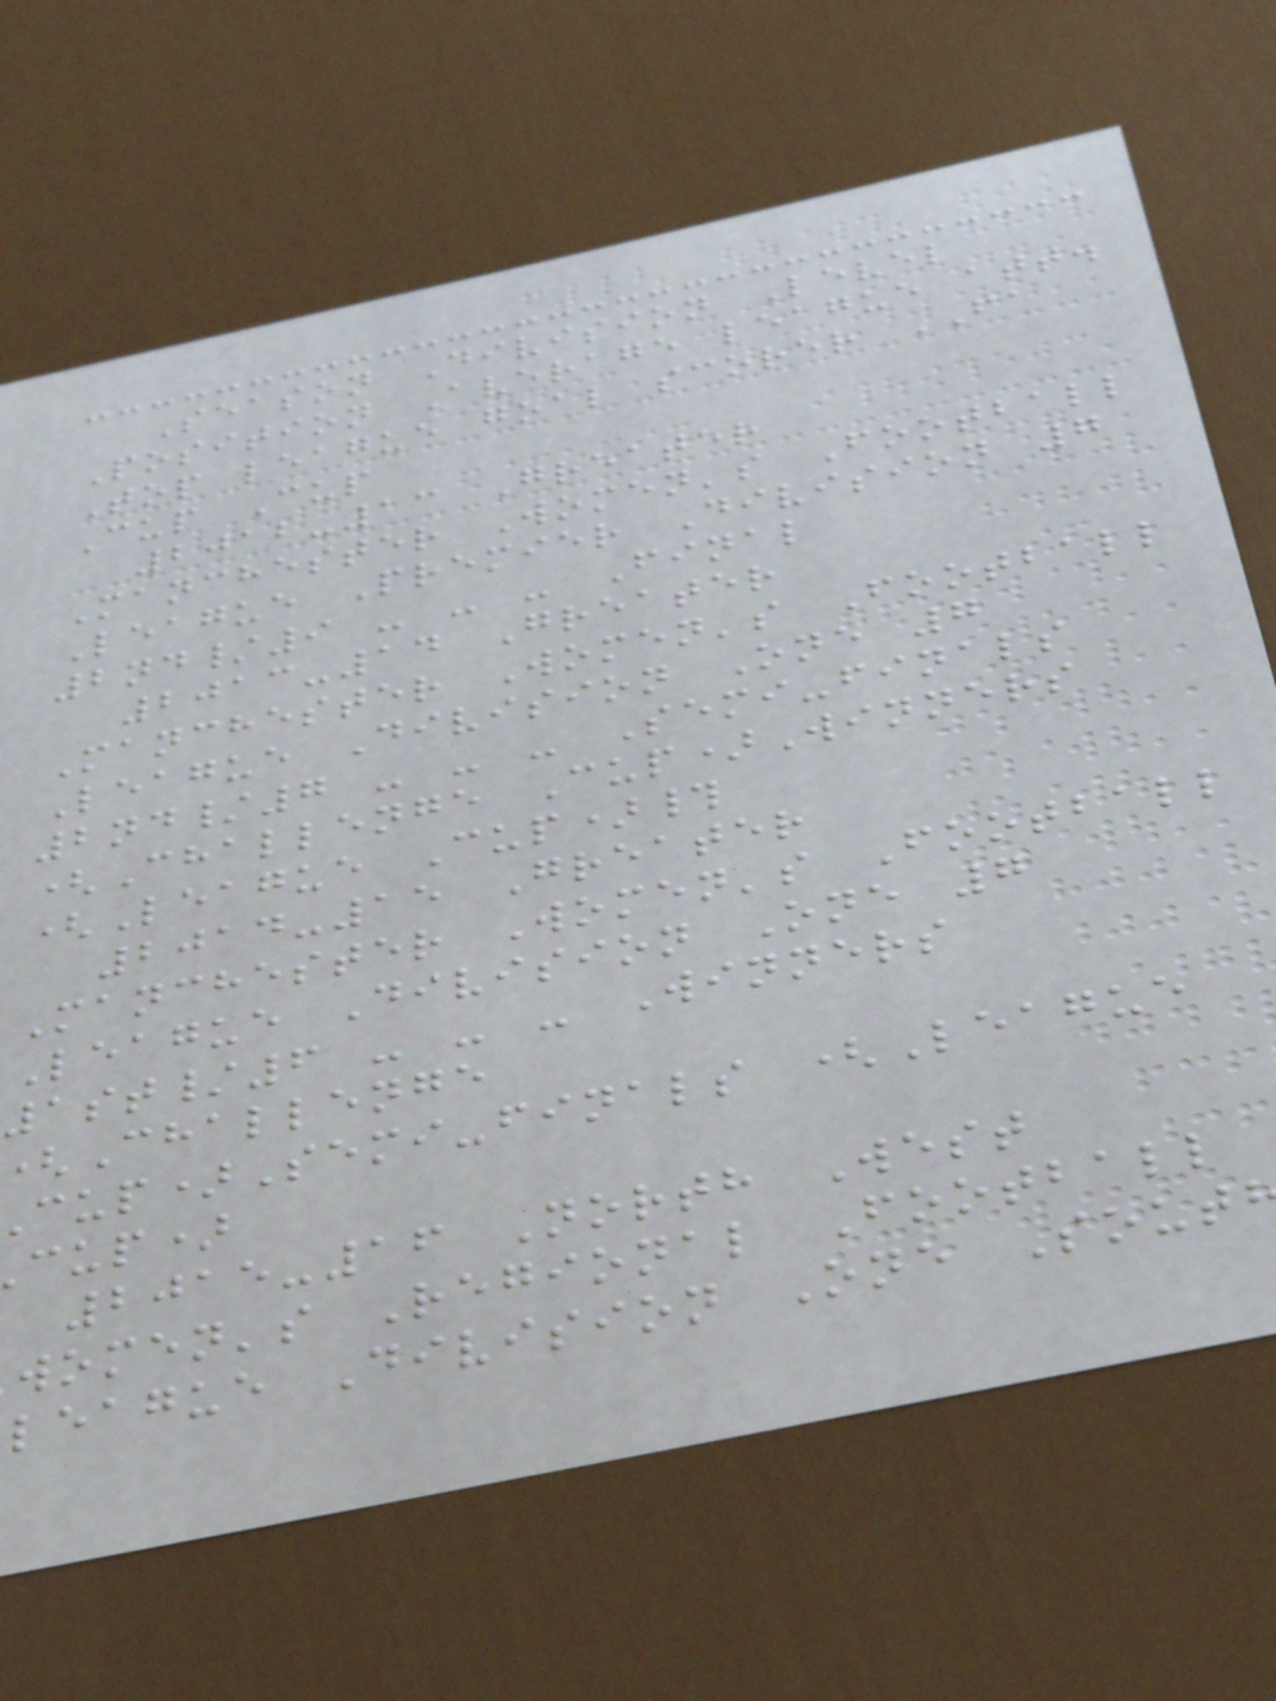Season Division Level
Position Average league att.
Top league goal scorer FA
Cup Cup
2012-13 Greater
Manchester Women's Football
League Premier Division 7
2nd/9 - - - Final
2013-14 Greater
Manchester Women's Football
League Division One 7
2nd/7 - - - Semi-finals
(Challenge Cup)Winners
(League Cup)#
2014-15 Greater
Manchester Women's Football
League Division One 7
1st/6 - - - Winners
Challenge
up)Semi-finals (League
cup)
2015-16 North West
women's Regional Football
league Division One Sout
